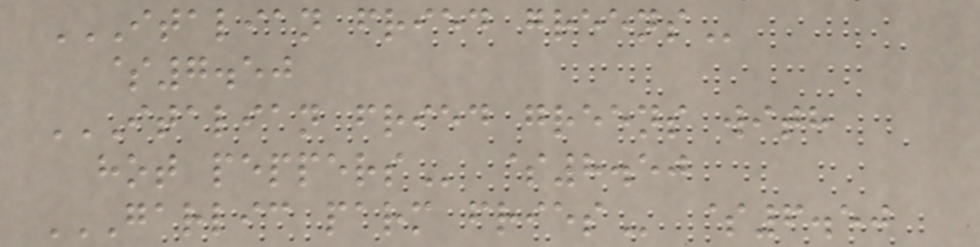ITALIAN FRIED GREENS
$7.50
ITALIAN FRIED GREENS WITH
HOT PEPPERS $8.50
GARLIC PARM FRIES $6.50
